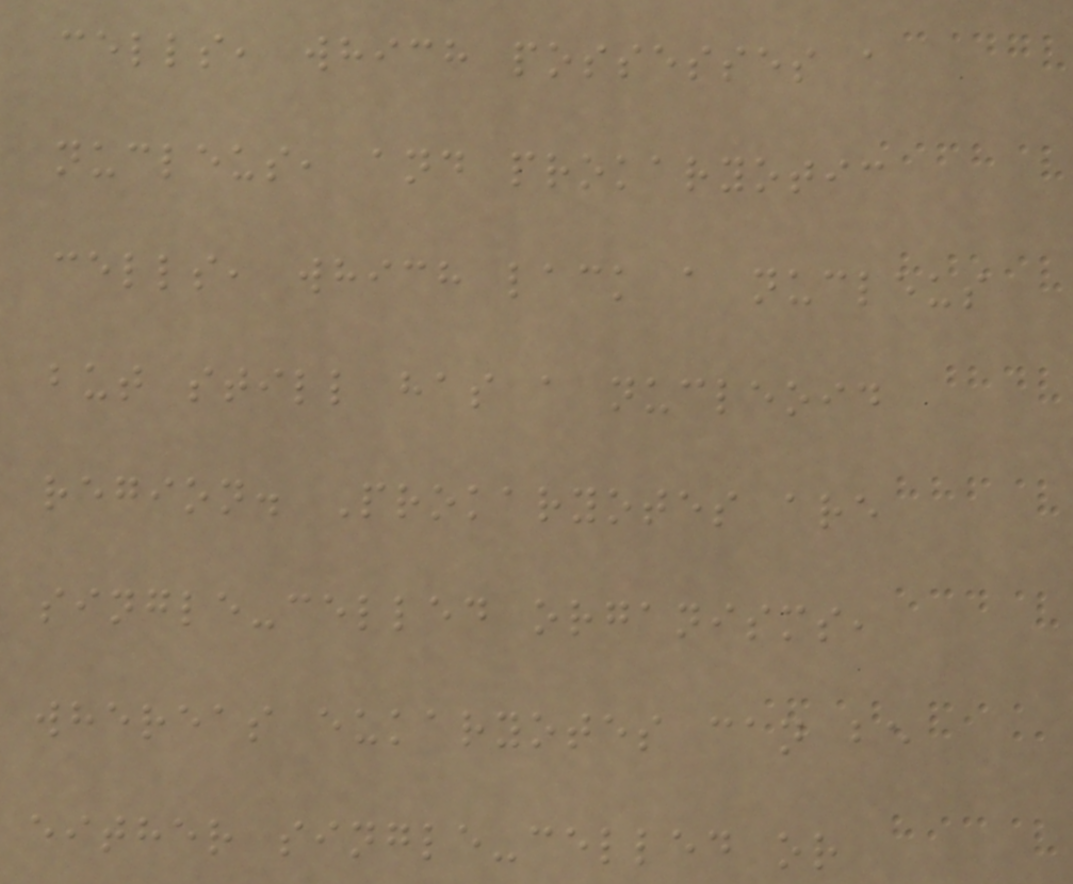cells, which possesses a
nucleus, and prokaryotic
cells, which lack a nucleus
but still has a nucleoid
region. Prokaryotes are
single-celled organisms,
whereas eukaryotes can be
either single-celled or
